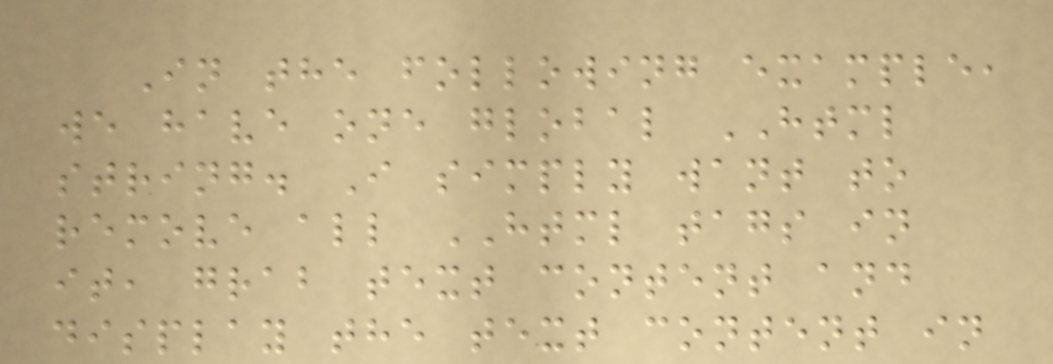In the following example,
we have one global HTML
string. I simply want to
remove all HTML tags in
it, grab text content and
display the text content in
